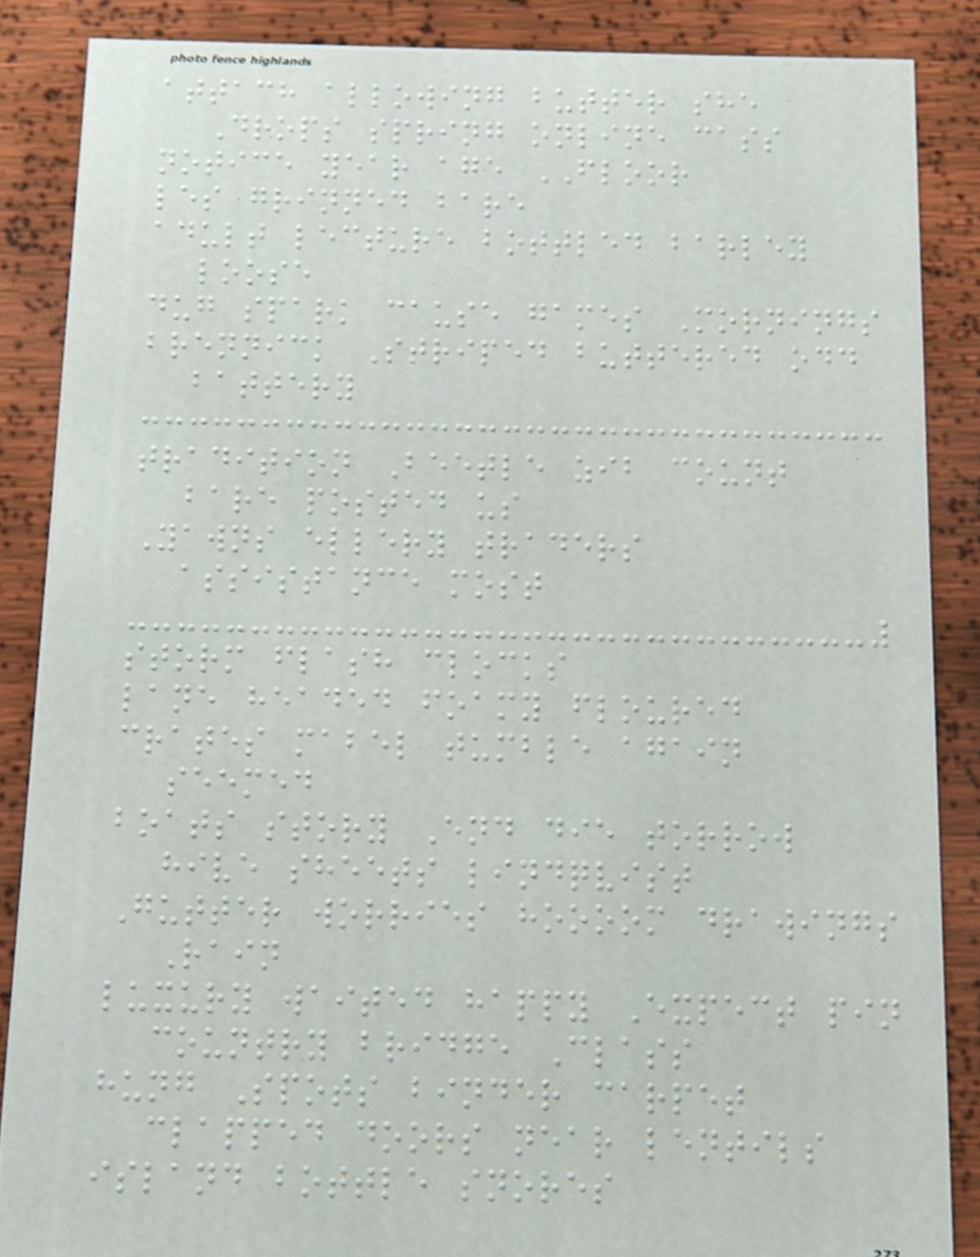attach allowing butter she
Drops spring online cass
notice year age FLOOR
les grinned bare
adult lecture bottled barley
loose
dug spark cause games Mornings
brennick Striped buttered odd
battery
tradition Beetle zib count
bare posted us
Yawns ellery traders
assistance most
storm flash clocks
lane headed foamy floured
crates mabel tumble again
seemed
boats story End die torrow
hive sheets lindqvist
Gutter worries hoooom drawings
Rain
luxury waited happy Expect pin
country bridge Class
hung Spots binder carpet
clapped doors near lentils
island bottle snores
